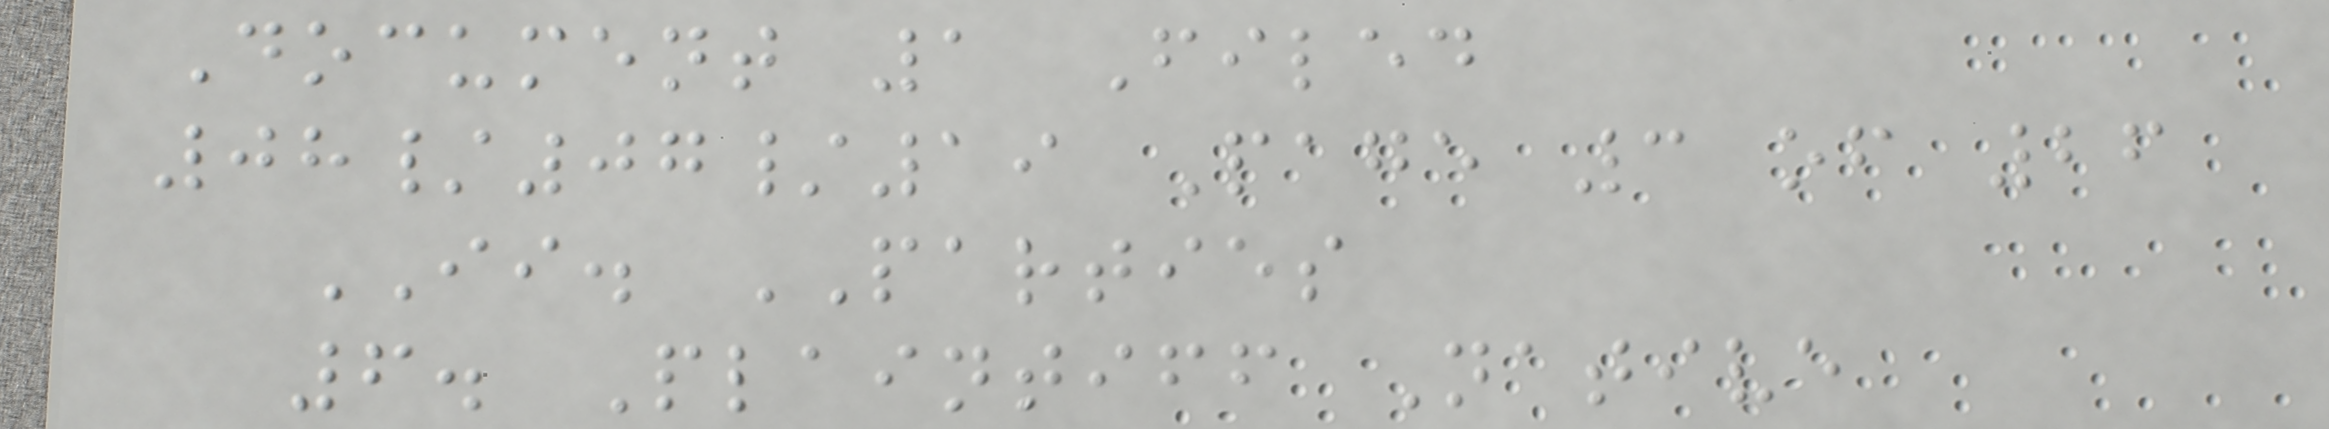Document 1 Filed
08/07/19 Page 3 of 26
II. PARTIES
6. Plaintiff Native
